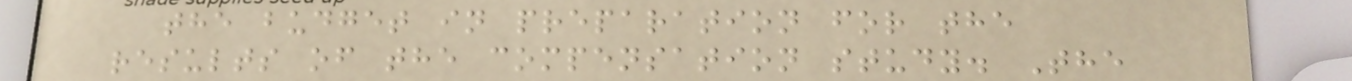the budget in preparation for the
results of the compensation study. The
